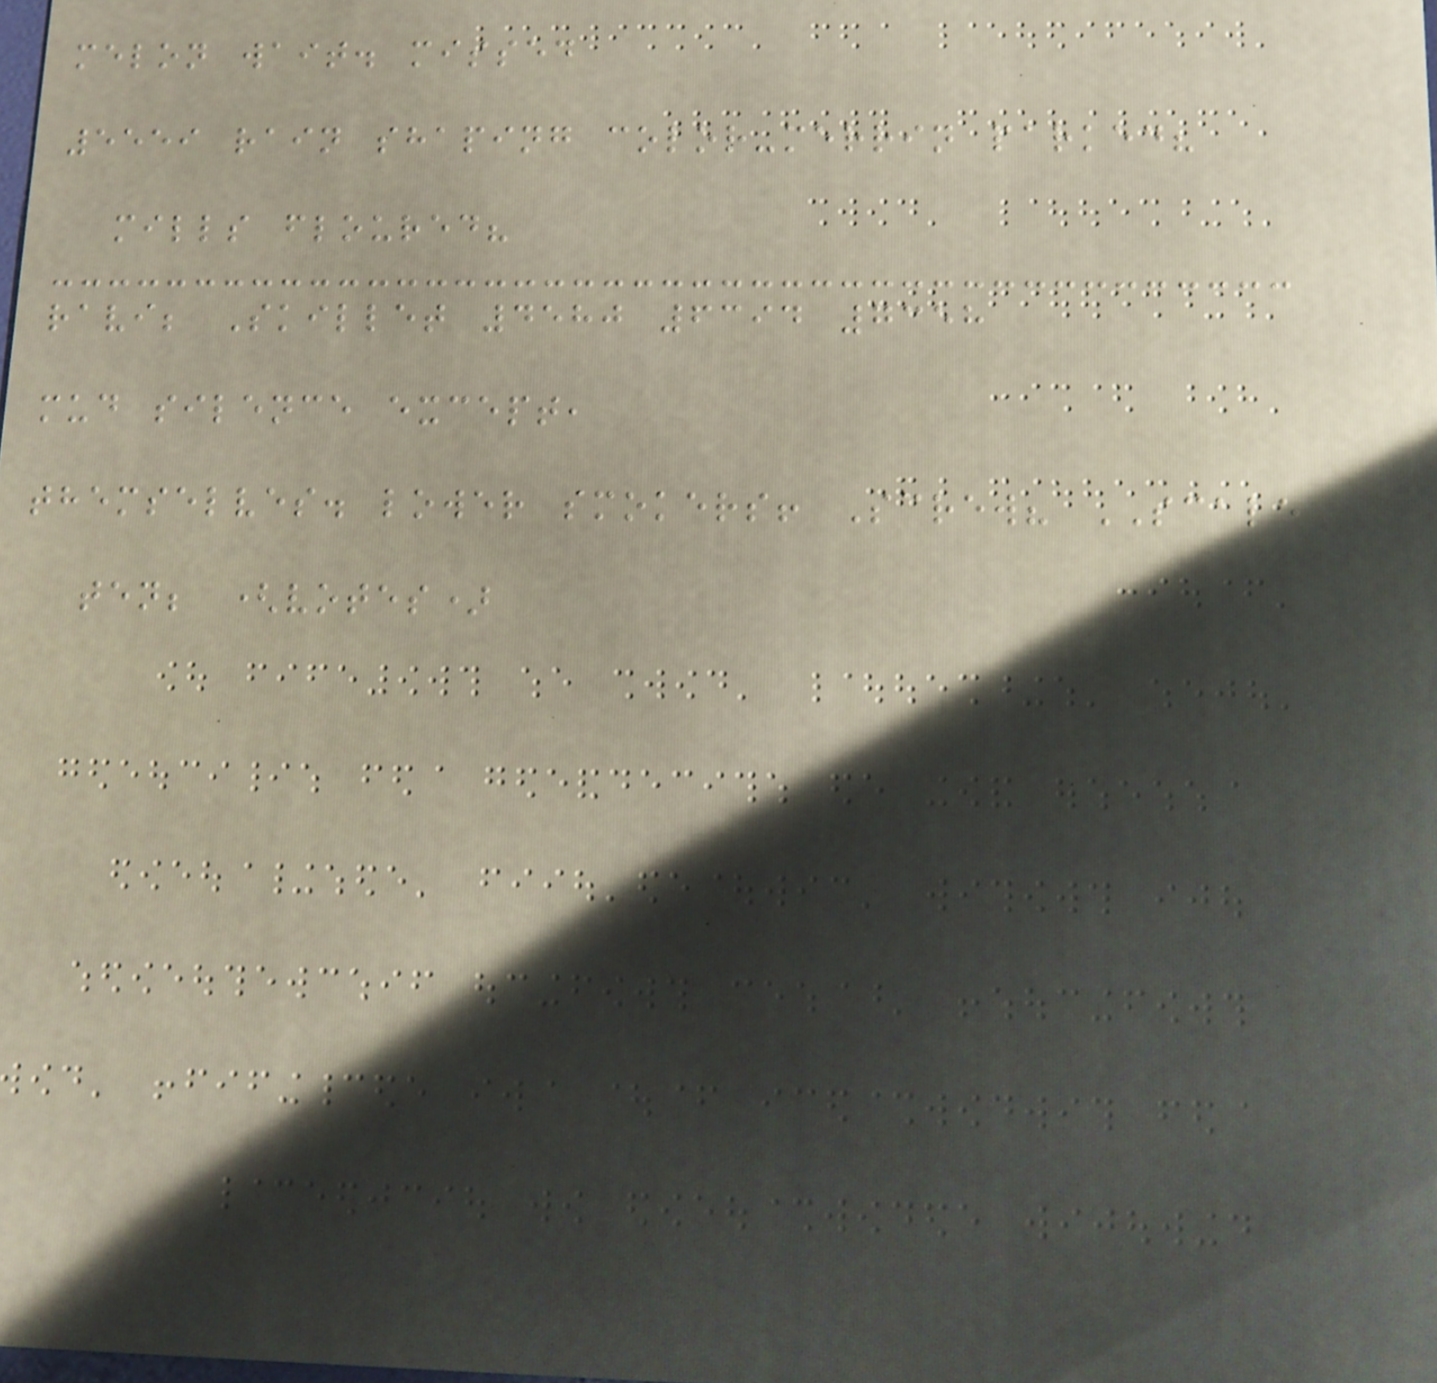melon wait. missed
5559 rain shaping color-merrin parked?
mills floured?
ravi; Skillet 4580 6394 7358
mud silence except,
themselves. lower smokers! Screw? SCALE
ten; (votes)
